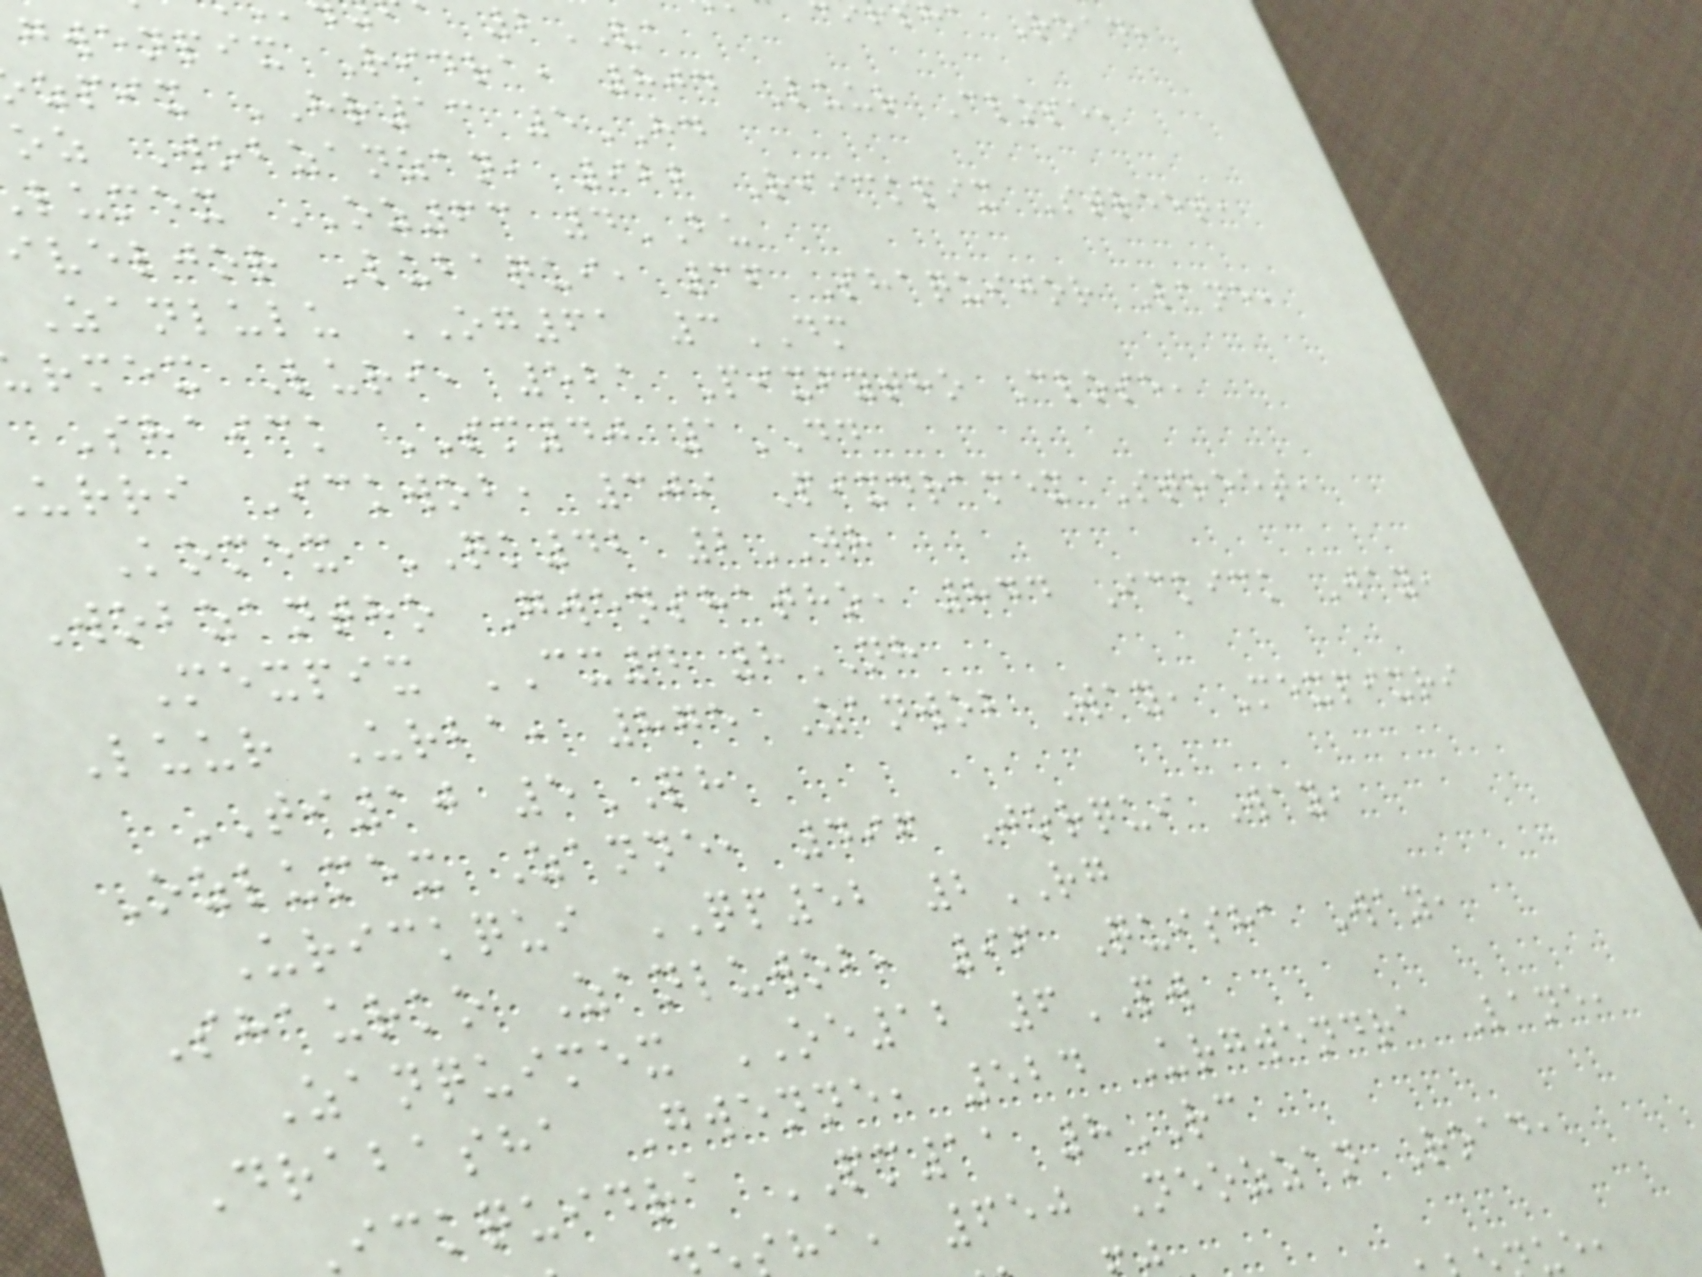2VA
gwenpix Ridra, 804 Luur Close,
zpix HR13 5HD
oz Wobzanzan, 922 Riickpix Street,
lumex OZ63 4BU
iveljor Lubaqui, 36 Shaquijor Lane,
Zanlulu OG61 3DM
rmex Luri, 521 Pixfytho Close,
Shaick SM40 1DD
urri Ickwob, 309 Pixdramex Street,
Komex QK42 2WH
Wobzantho Gwenshatho, 844 Ickick Way,
Mexpix CX4 8NH
Luur Urba, 875 Zanwob Way, Mexpixri
TI10 5PH
Ozlumex Zanne, 496 Jorqui Way,
Urickqui QP52 2RG
Shaurko Zanluwob, 96 Quisha Way,
Zanquimex OE12 6PW
Drabasha Gwenne, 524 Urgwendra Lane,
ickquidra PM11 8RC
ha, 650 Neozzan Road,
